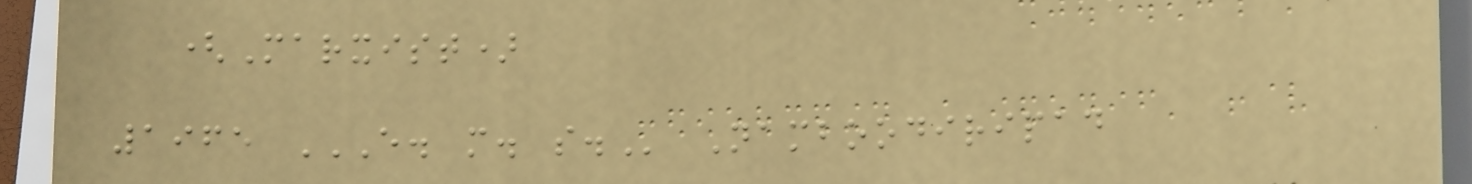(Marxist)
1965 E. M. S. Namboodiripad
